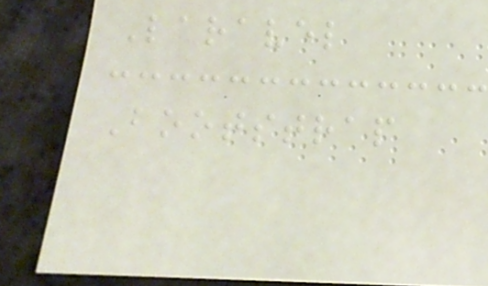Laravel
Bootstrap
